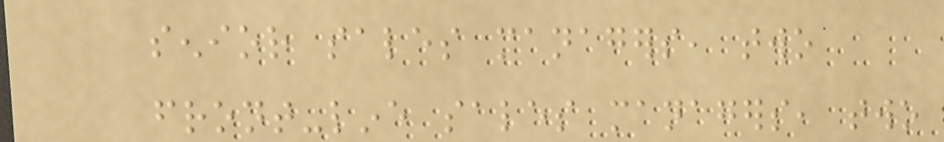senior sales managers, two
front-line sales managers, two
